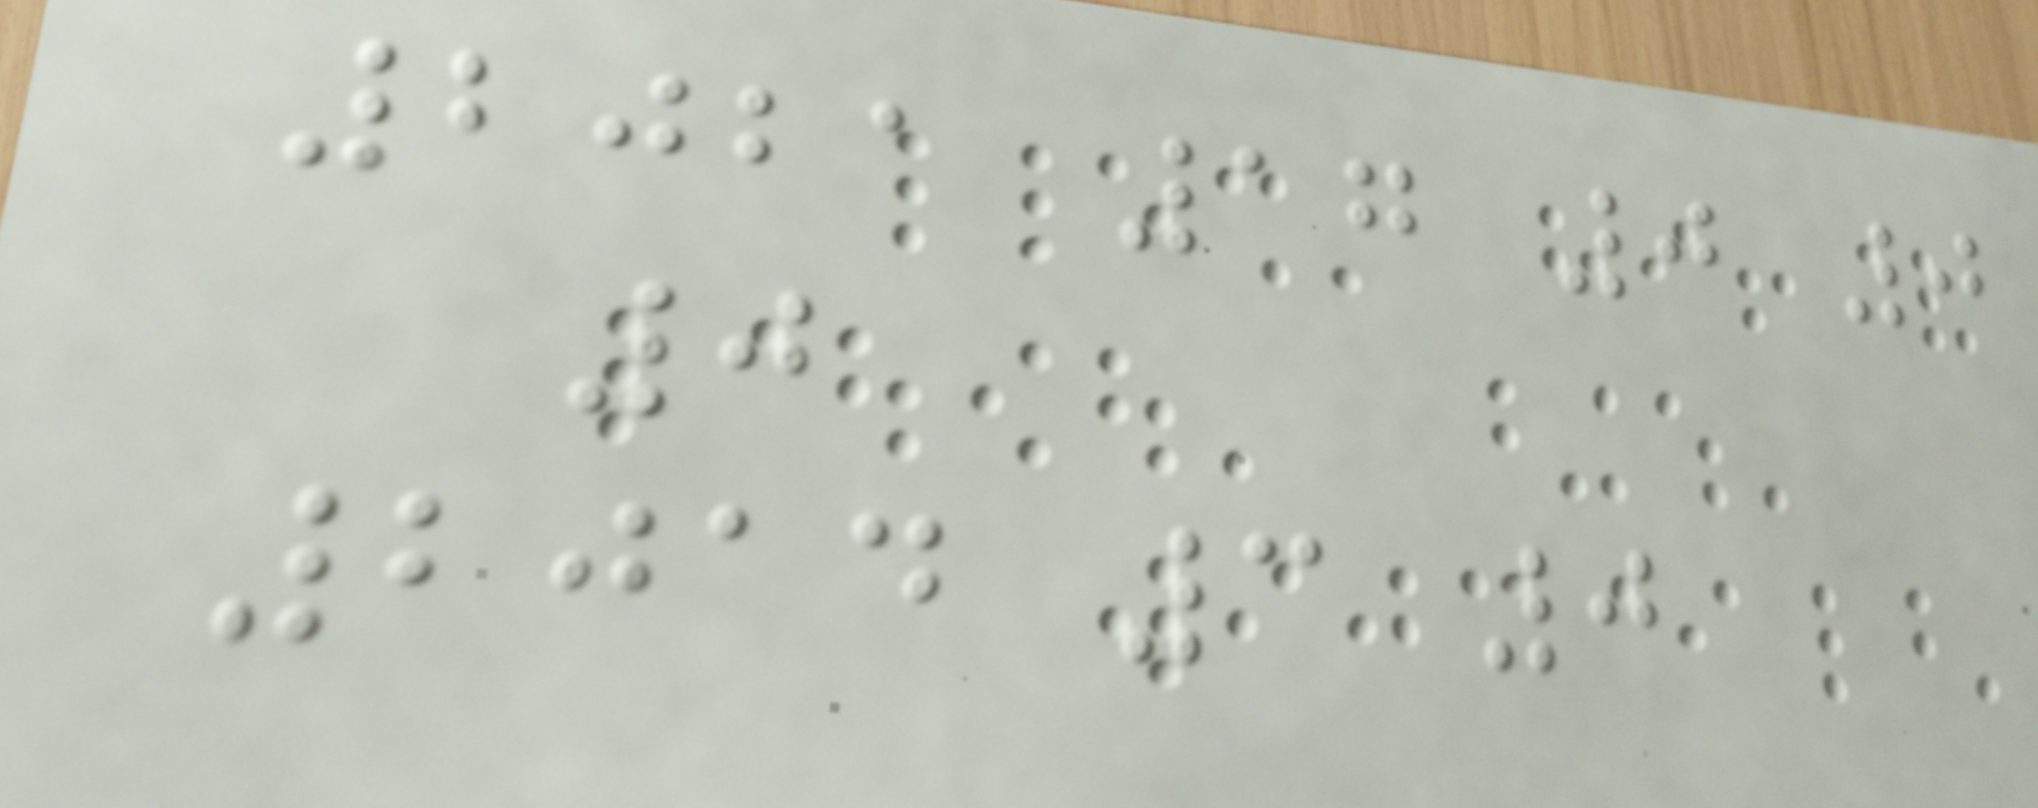2021 17 0 0
0
2014 3 0
